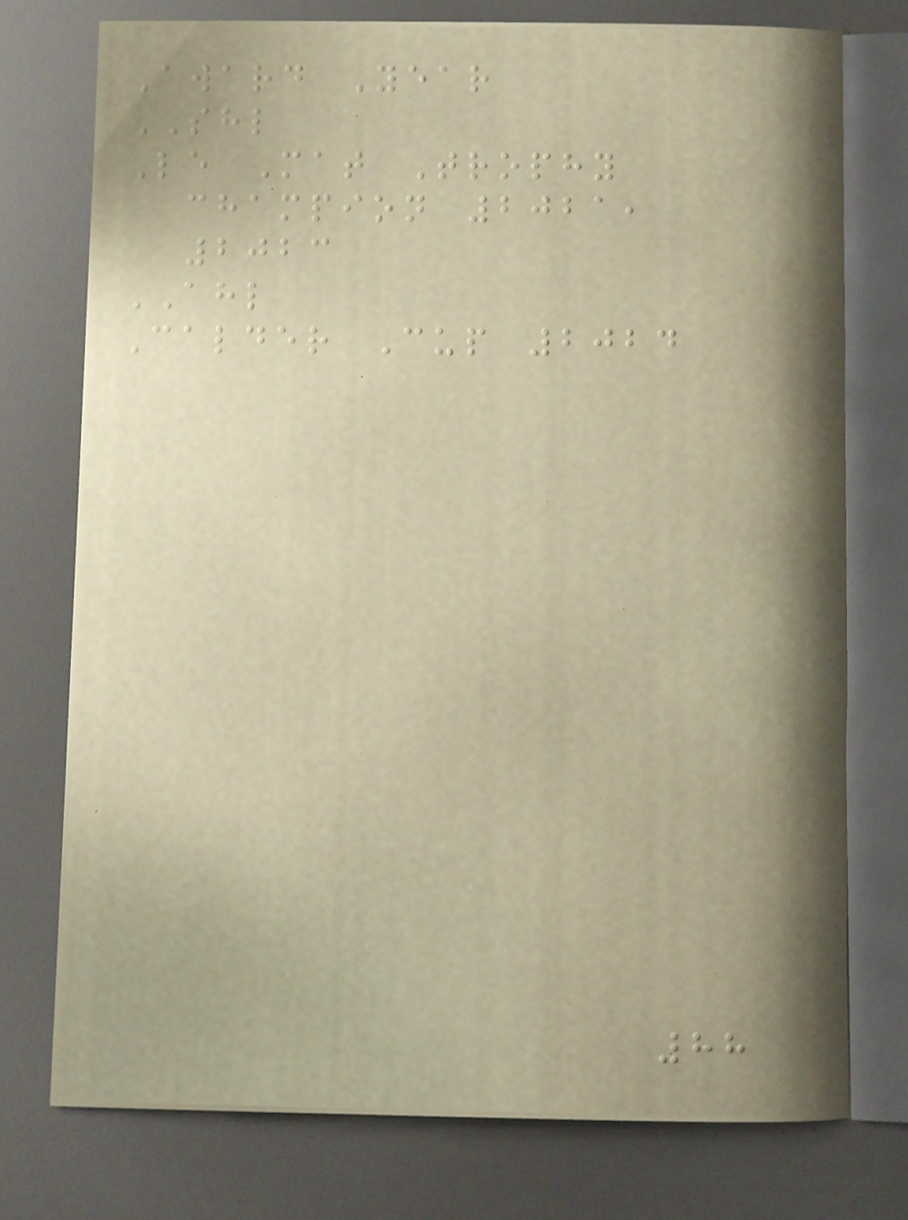Award Year
SHL
Le Mat Trophy
champion 2021,
2023
AHL
Calder Cup 2024
88
